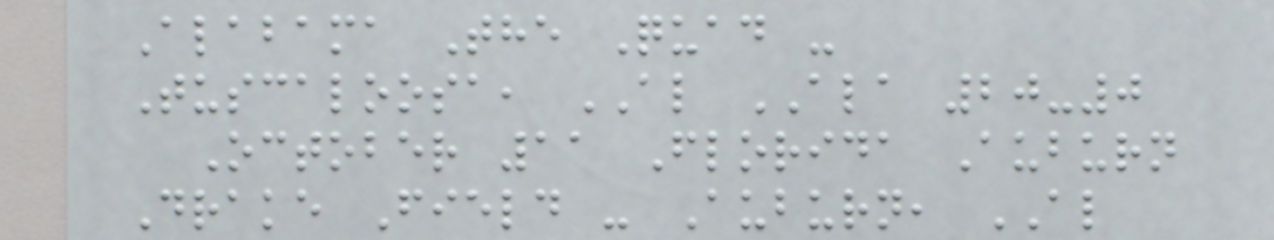Alabama The Quad -
Tuscaloosa, AL ALA 20-0
October 11 Florida Auburn
Drake Field - Auburn, AL
